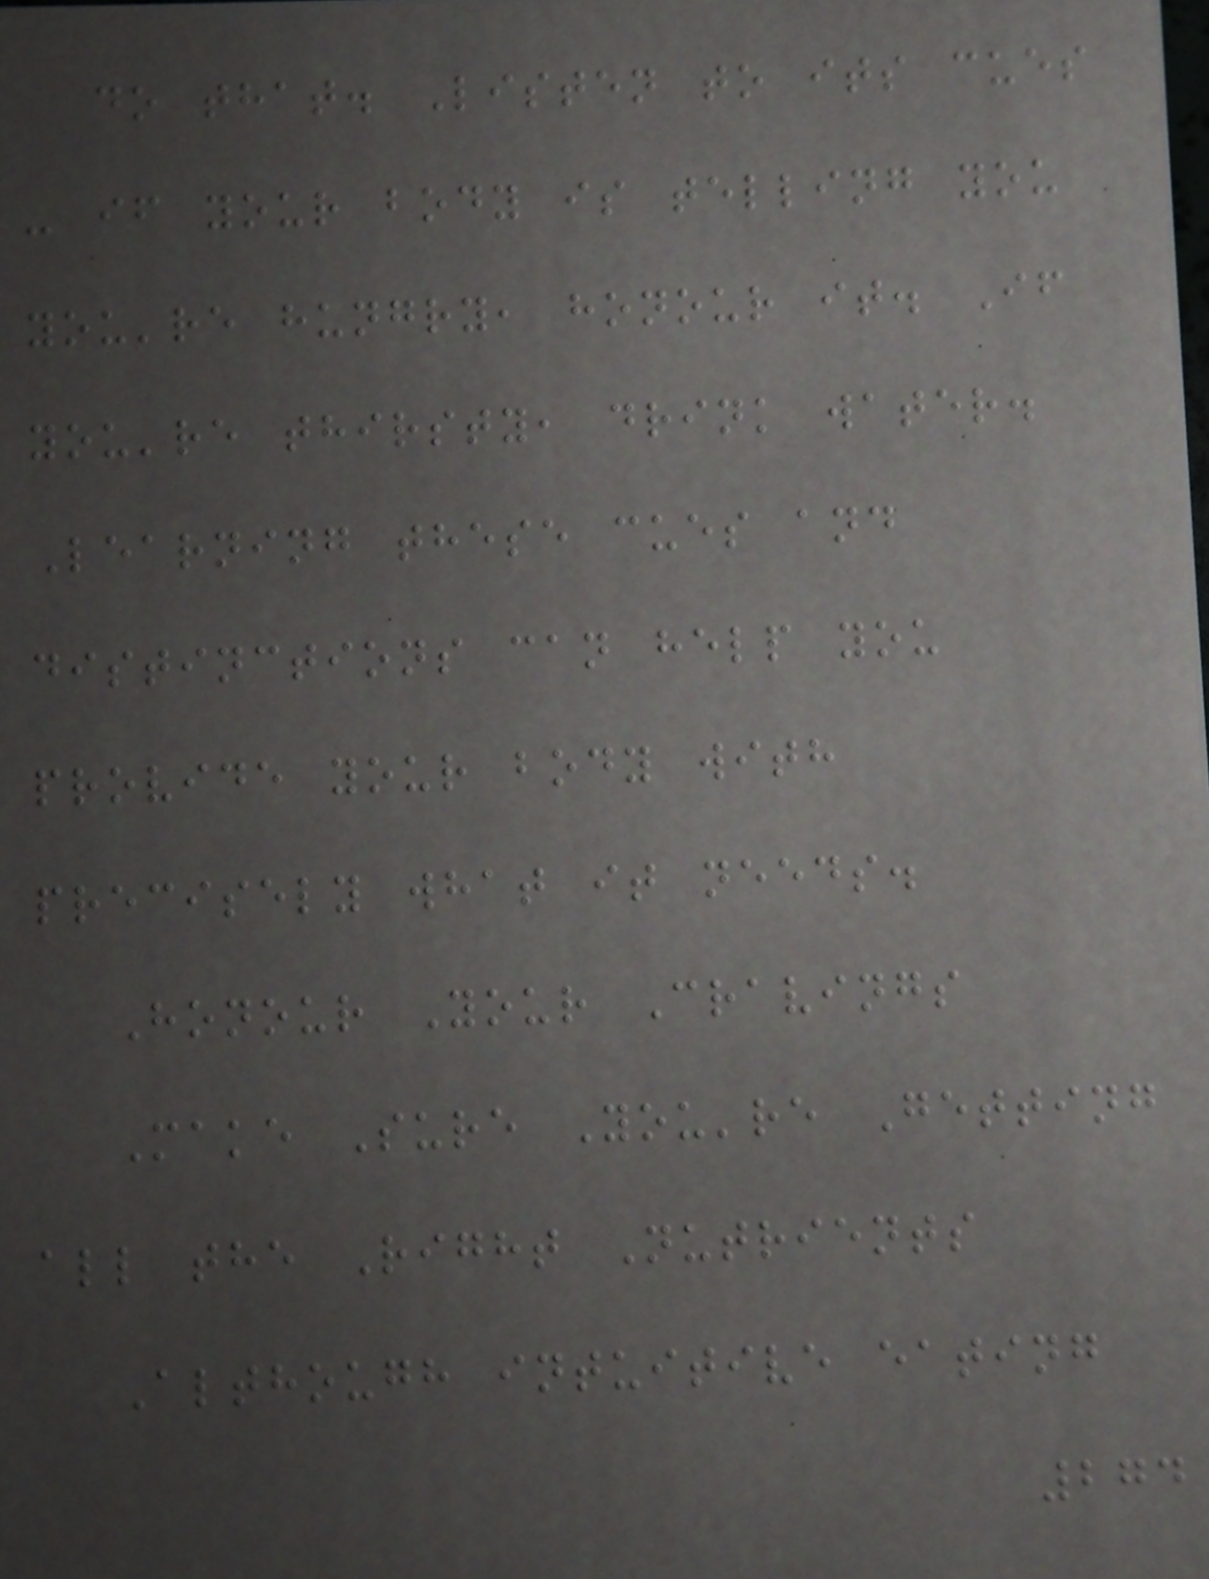do that. Listen to its cues
- if your body is telling you
you're hungry, honour it. If
you're thirsty, drink water.
Learning these cues and
distinctions can help you
provide your body with
precisely what it needs.
Honour Your Cravings
Make Sure You're Getting
all the Right Nutrients
Although intuitive eating
274
